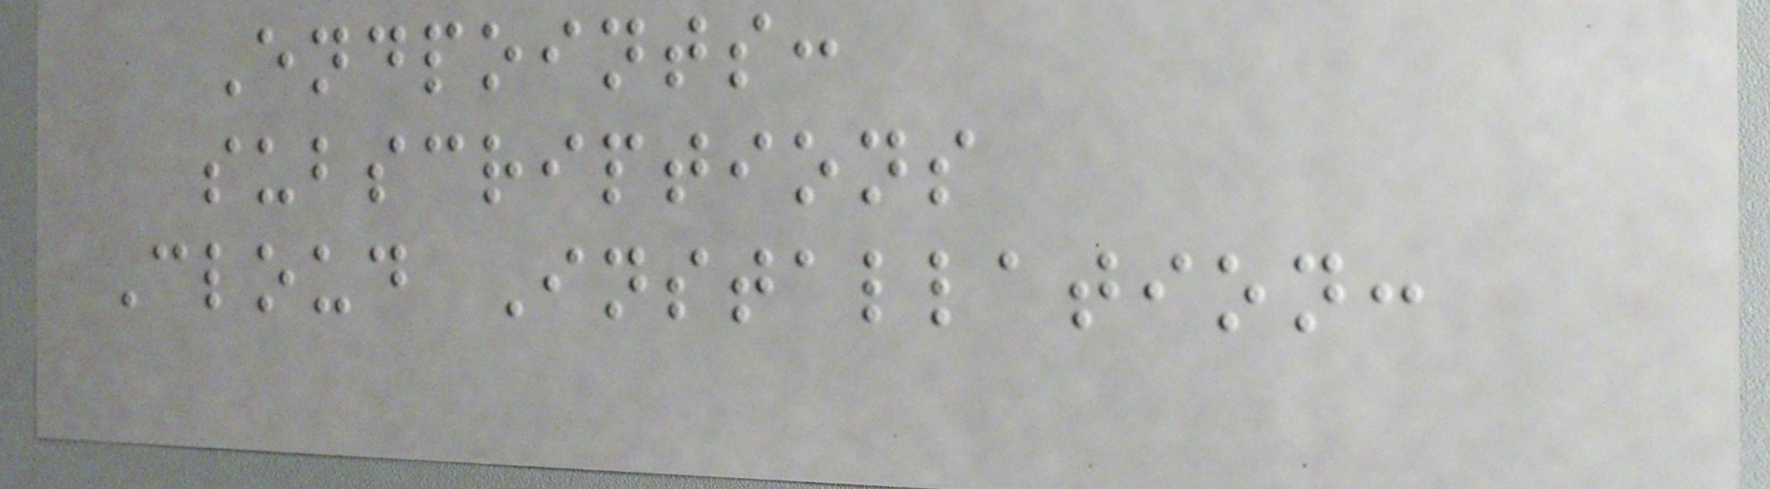Endpoints:
subscriptions
Cloud Installation:
